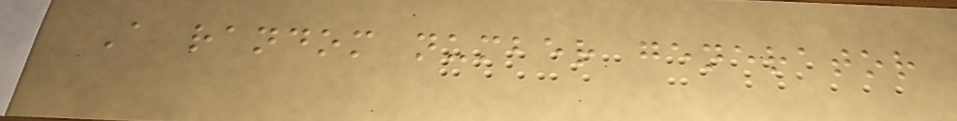A random number generator
